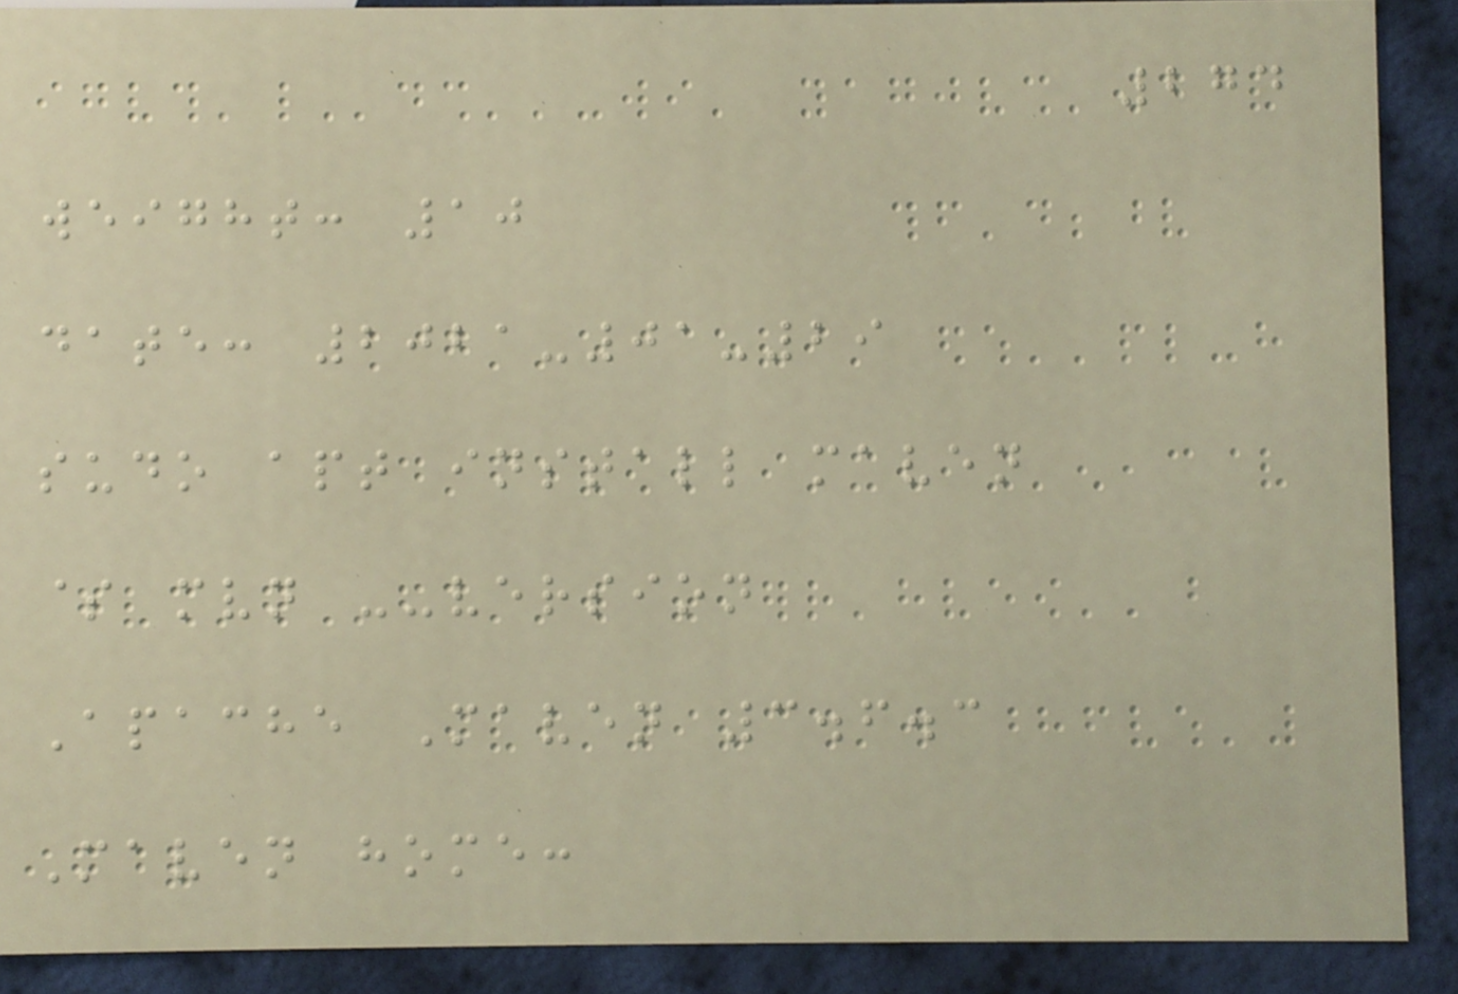274
weight: 10
date: 2021-01-29
sudo apt install maven
$ mvn --version
Apache Maven 3.6.3
Maven home:
